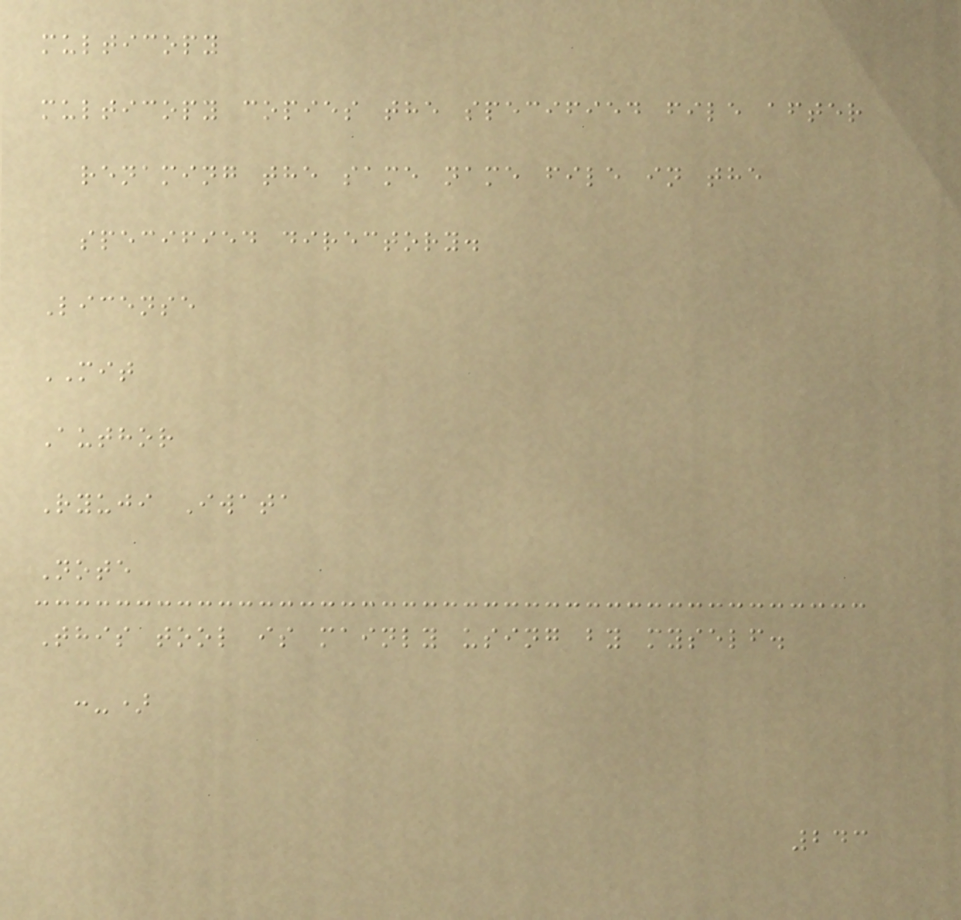multicopy
multicopy copies the specified file after
renaming the same name file in the
specified directory.
License
MIT
Author
Ryuji Iwata
Note
This tool is mainly using by myself.
:-)
243
